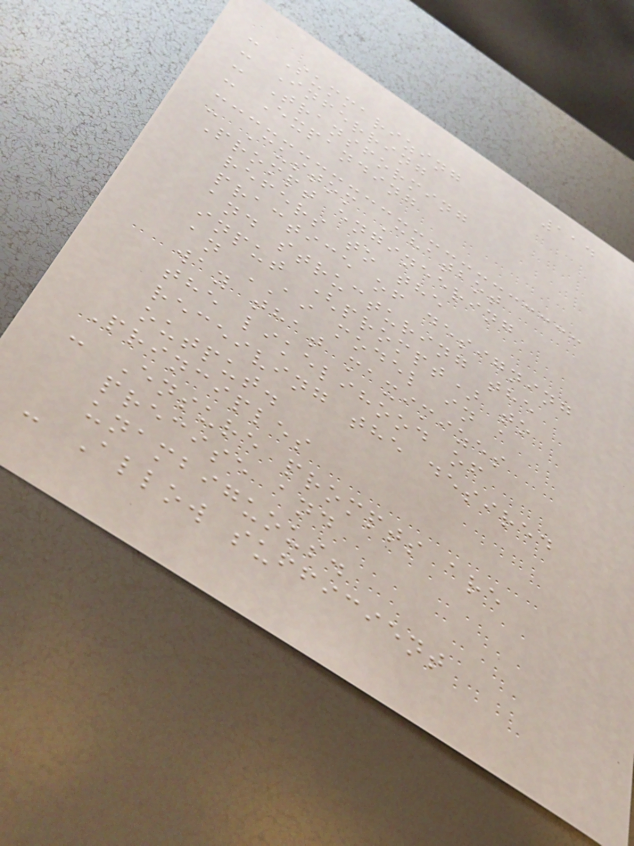114
- Summarizing
- Inferring
- Transforming
- Expanding
- Custom Chatbot
Prompt engineering
refers to the
practice of designing
and structuring the
input (prompt) to
an AI model in a
way that maximizes
the likelihood of
receiving the desired
output.
Principles
- Ensure prompts are
precise and
unambiguous.
- Allow sufficient
